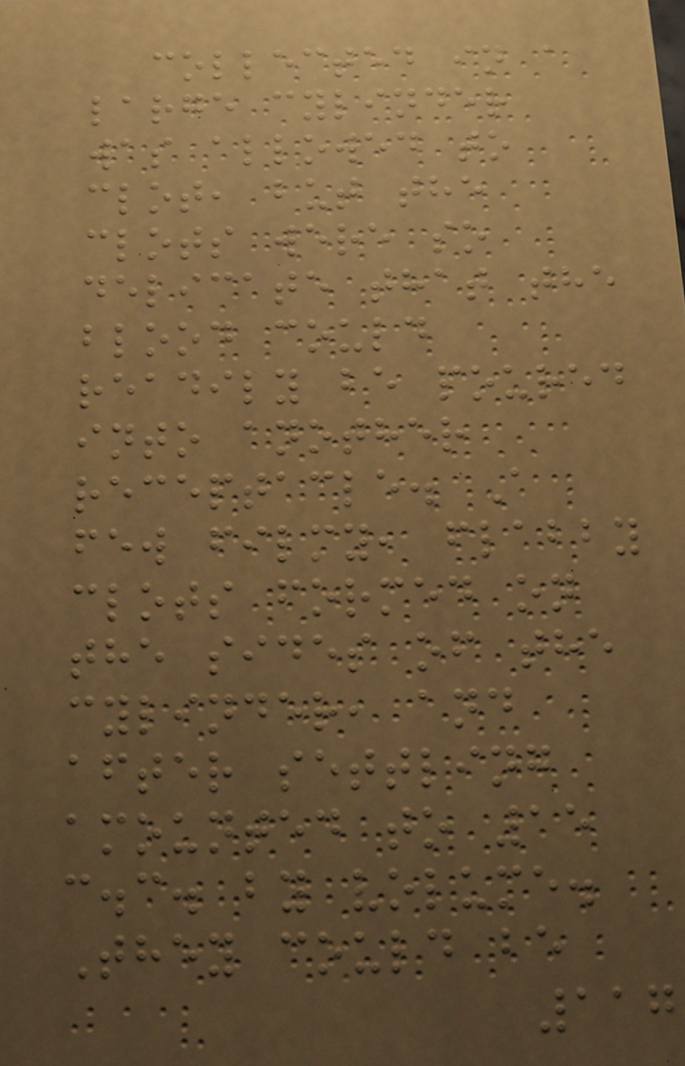collected in a
large cylinder
was allowed to
clot, but the
clots were so
delicate that the
blood could
readily be poured
into another
receptacle. A
few filmy, flabby
clots formed on
the sides of the
cylinder, and
after settling
amounted to 15
c.c. by volume.
They could be
117
